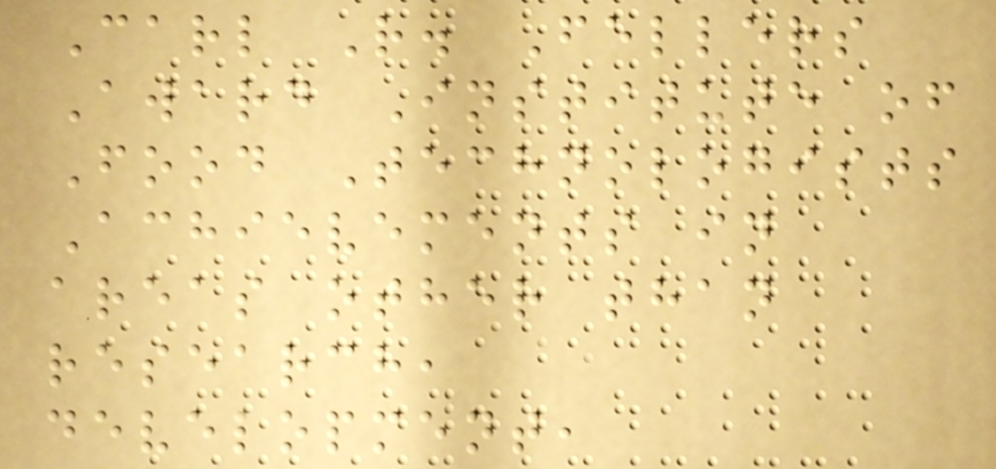Carl R. Fellers
Award Institute of
Food Technologists
Achievements in
areas other than
research,
development,
